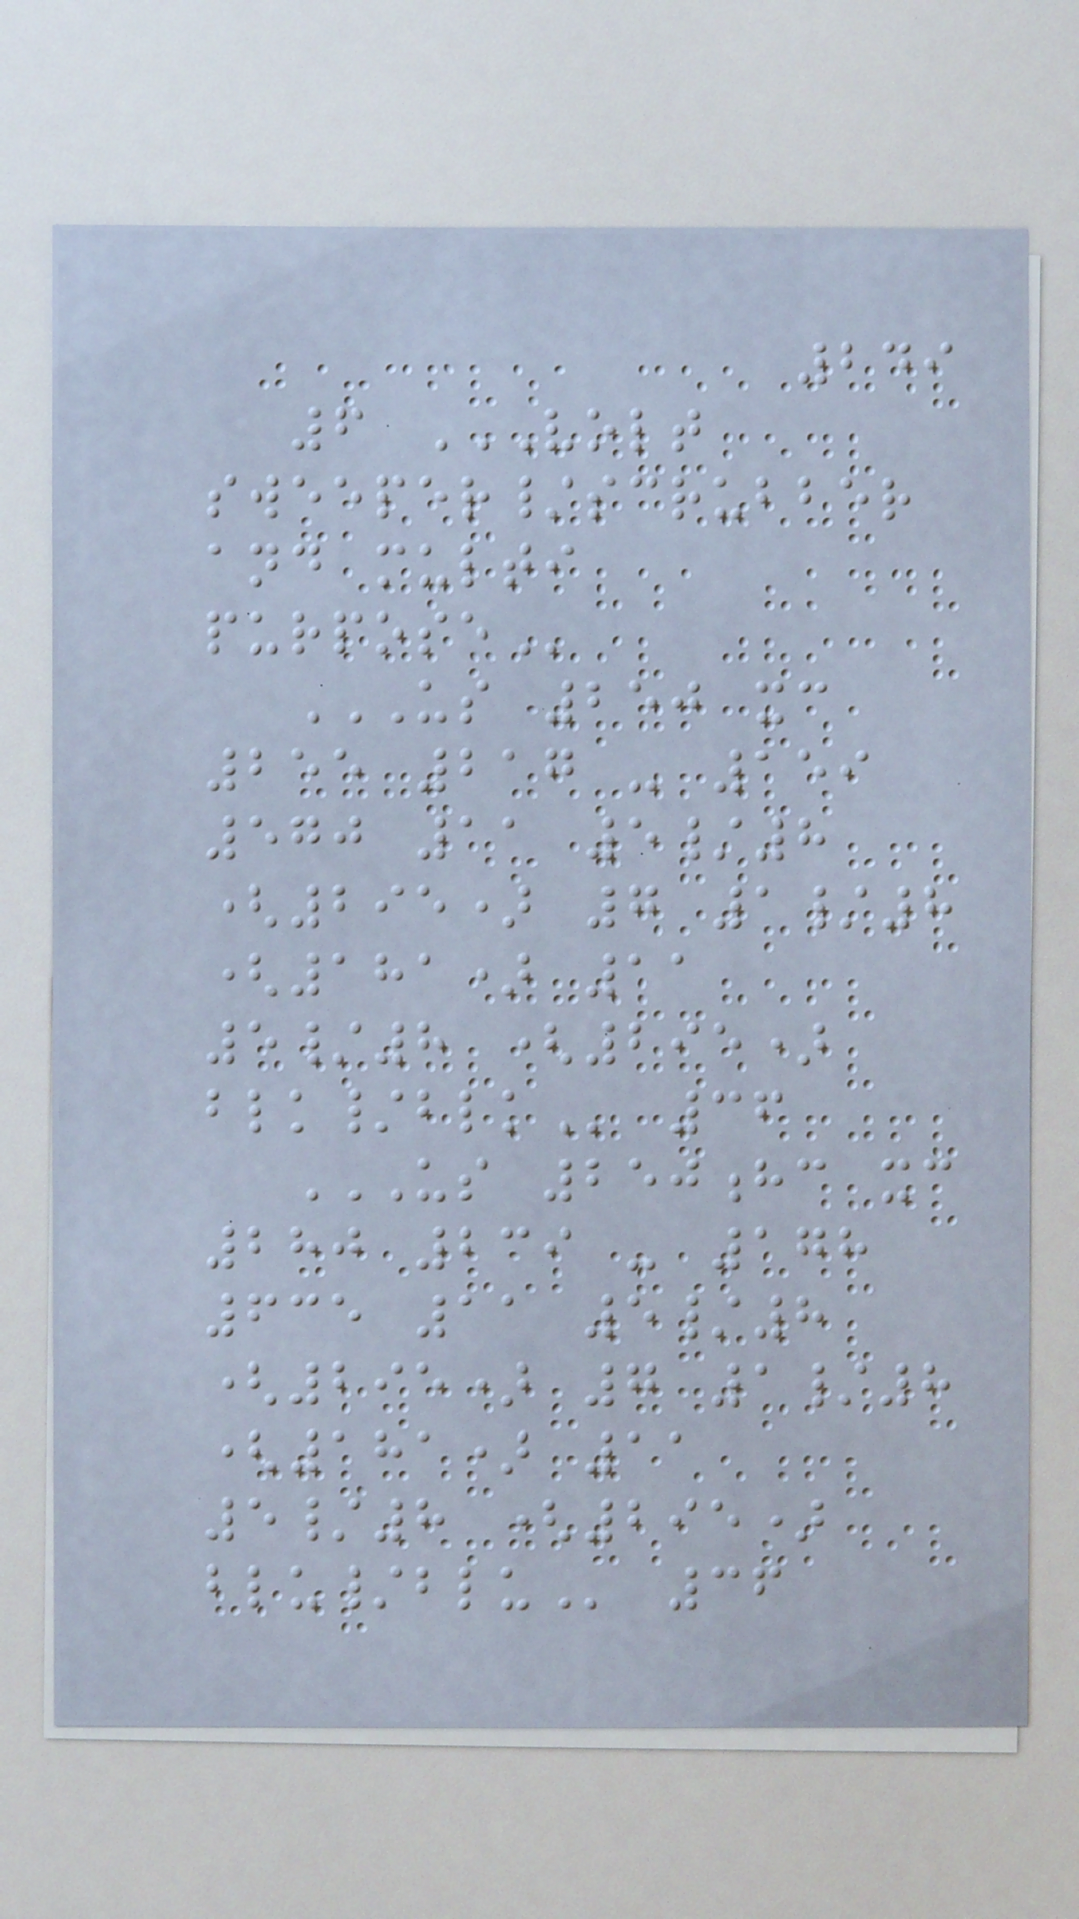249
6 VOLT
SWEEPER/SCRUBBER
AND MULTI
PURPOSE
US 250 XC
255 217 - 159
570 11 5/8
(295) 7 1/8
(181) 11
5/8 (295)
BLK/BLK 36
US 250HC XC
280 239 - 178
635 11 5/8
(295) 7 1/8
(181) 11
5/8 (295)
BLU/BLU 36
